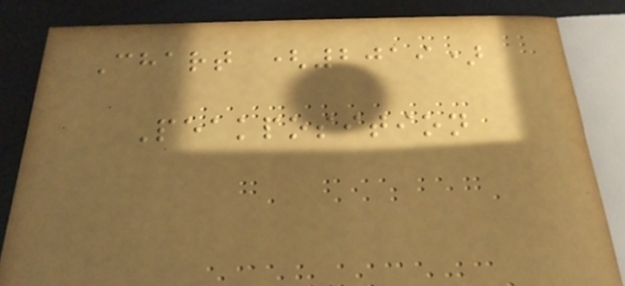Chart (2019)
Peakposition
